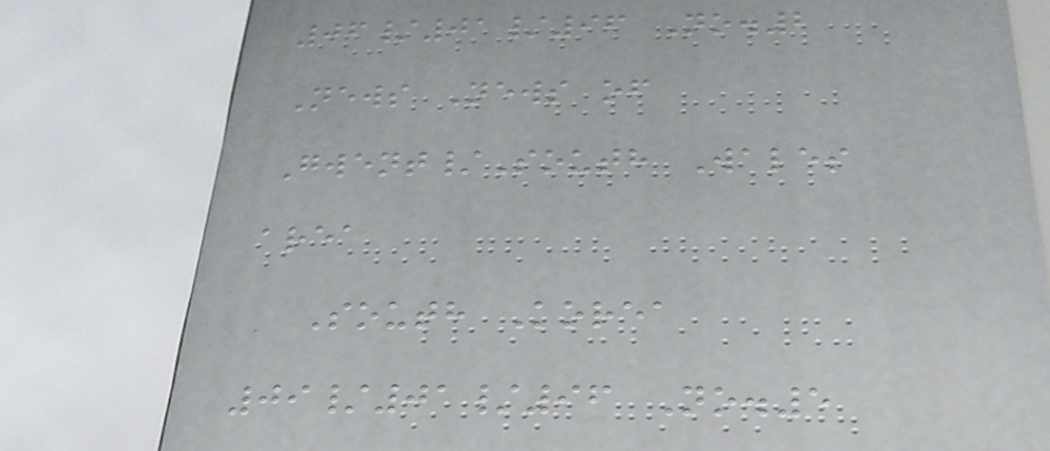06/01/96 No.2
News News of
Gwent/South Wales
area
South Korea
09/01/96 No.5
